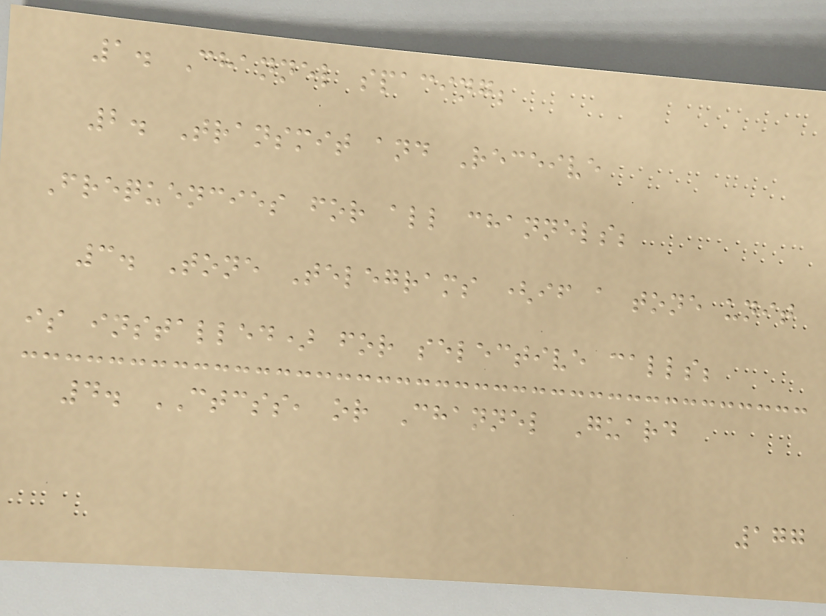1. Channel spacing;
2. Transmit and Receive
Frequencies for all channels;
3. Tone Telegrams (if a tone unit
is installed) for selective calls;
4. CTCSS, or Channel Guard
177
